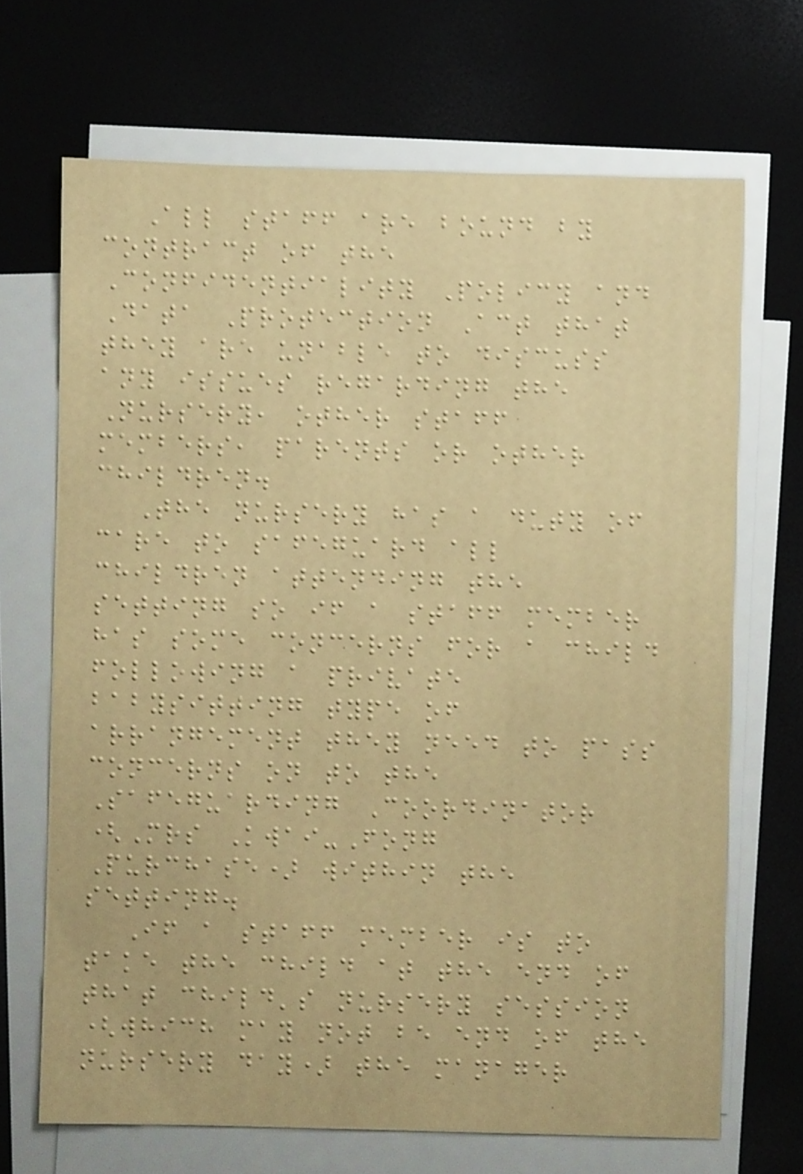All staff are bound by
contract of the
Confidentiality Policy and
Data Protection Act that
they are unable to discuss
any issues regarding the
Nursery, other staff
members, parents or other
children.
The nursery has a duty of
care to safeguard all
children attending the
setting so if a staff member
has some concerns for a child
following a private
babysitting type of
arrangement they need to pass
concerns on to the
Safeguarding Coordinator
(Mrs Kwai-Fong
Purchase) within the
setting.
If a staff member is to
take the child at the end of
that child's nursery session
(which may not be end of the
nursery day) the manager
